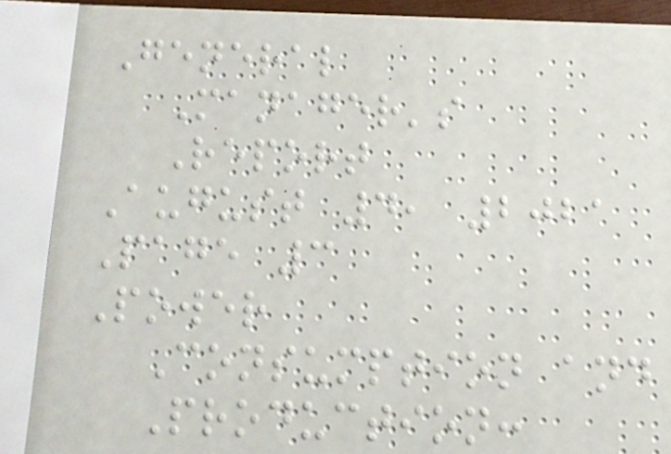General
Manager's
Report
August 4, 2021
Page 3
Power
Consumption and
Production:
